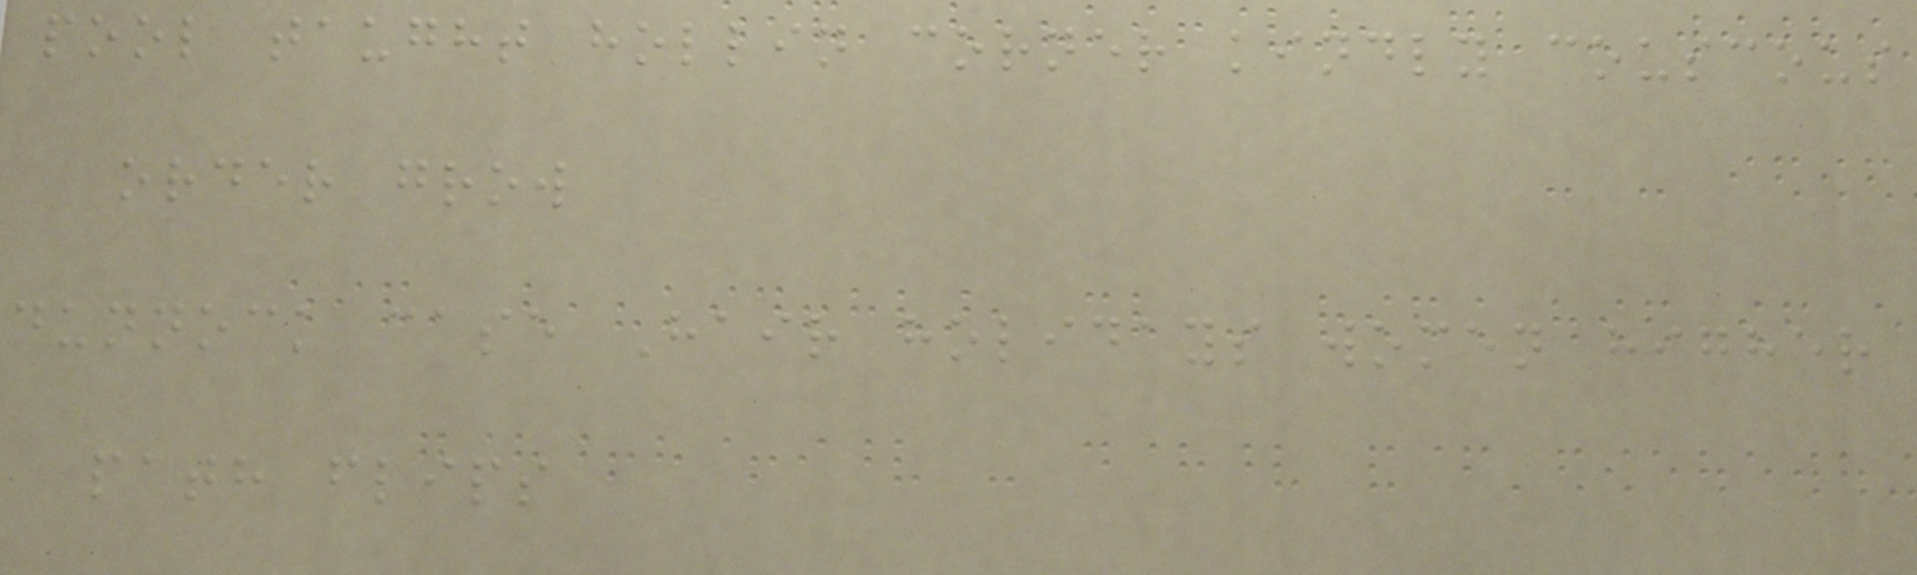pool taught hollin corner kindly couscous
order grow
dunnock case Hair holidays women higher
path flips
